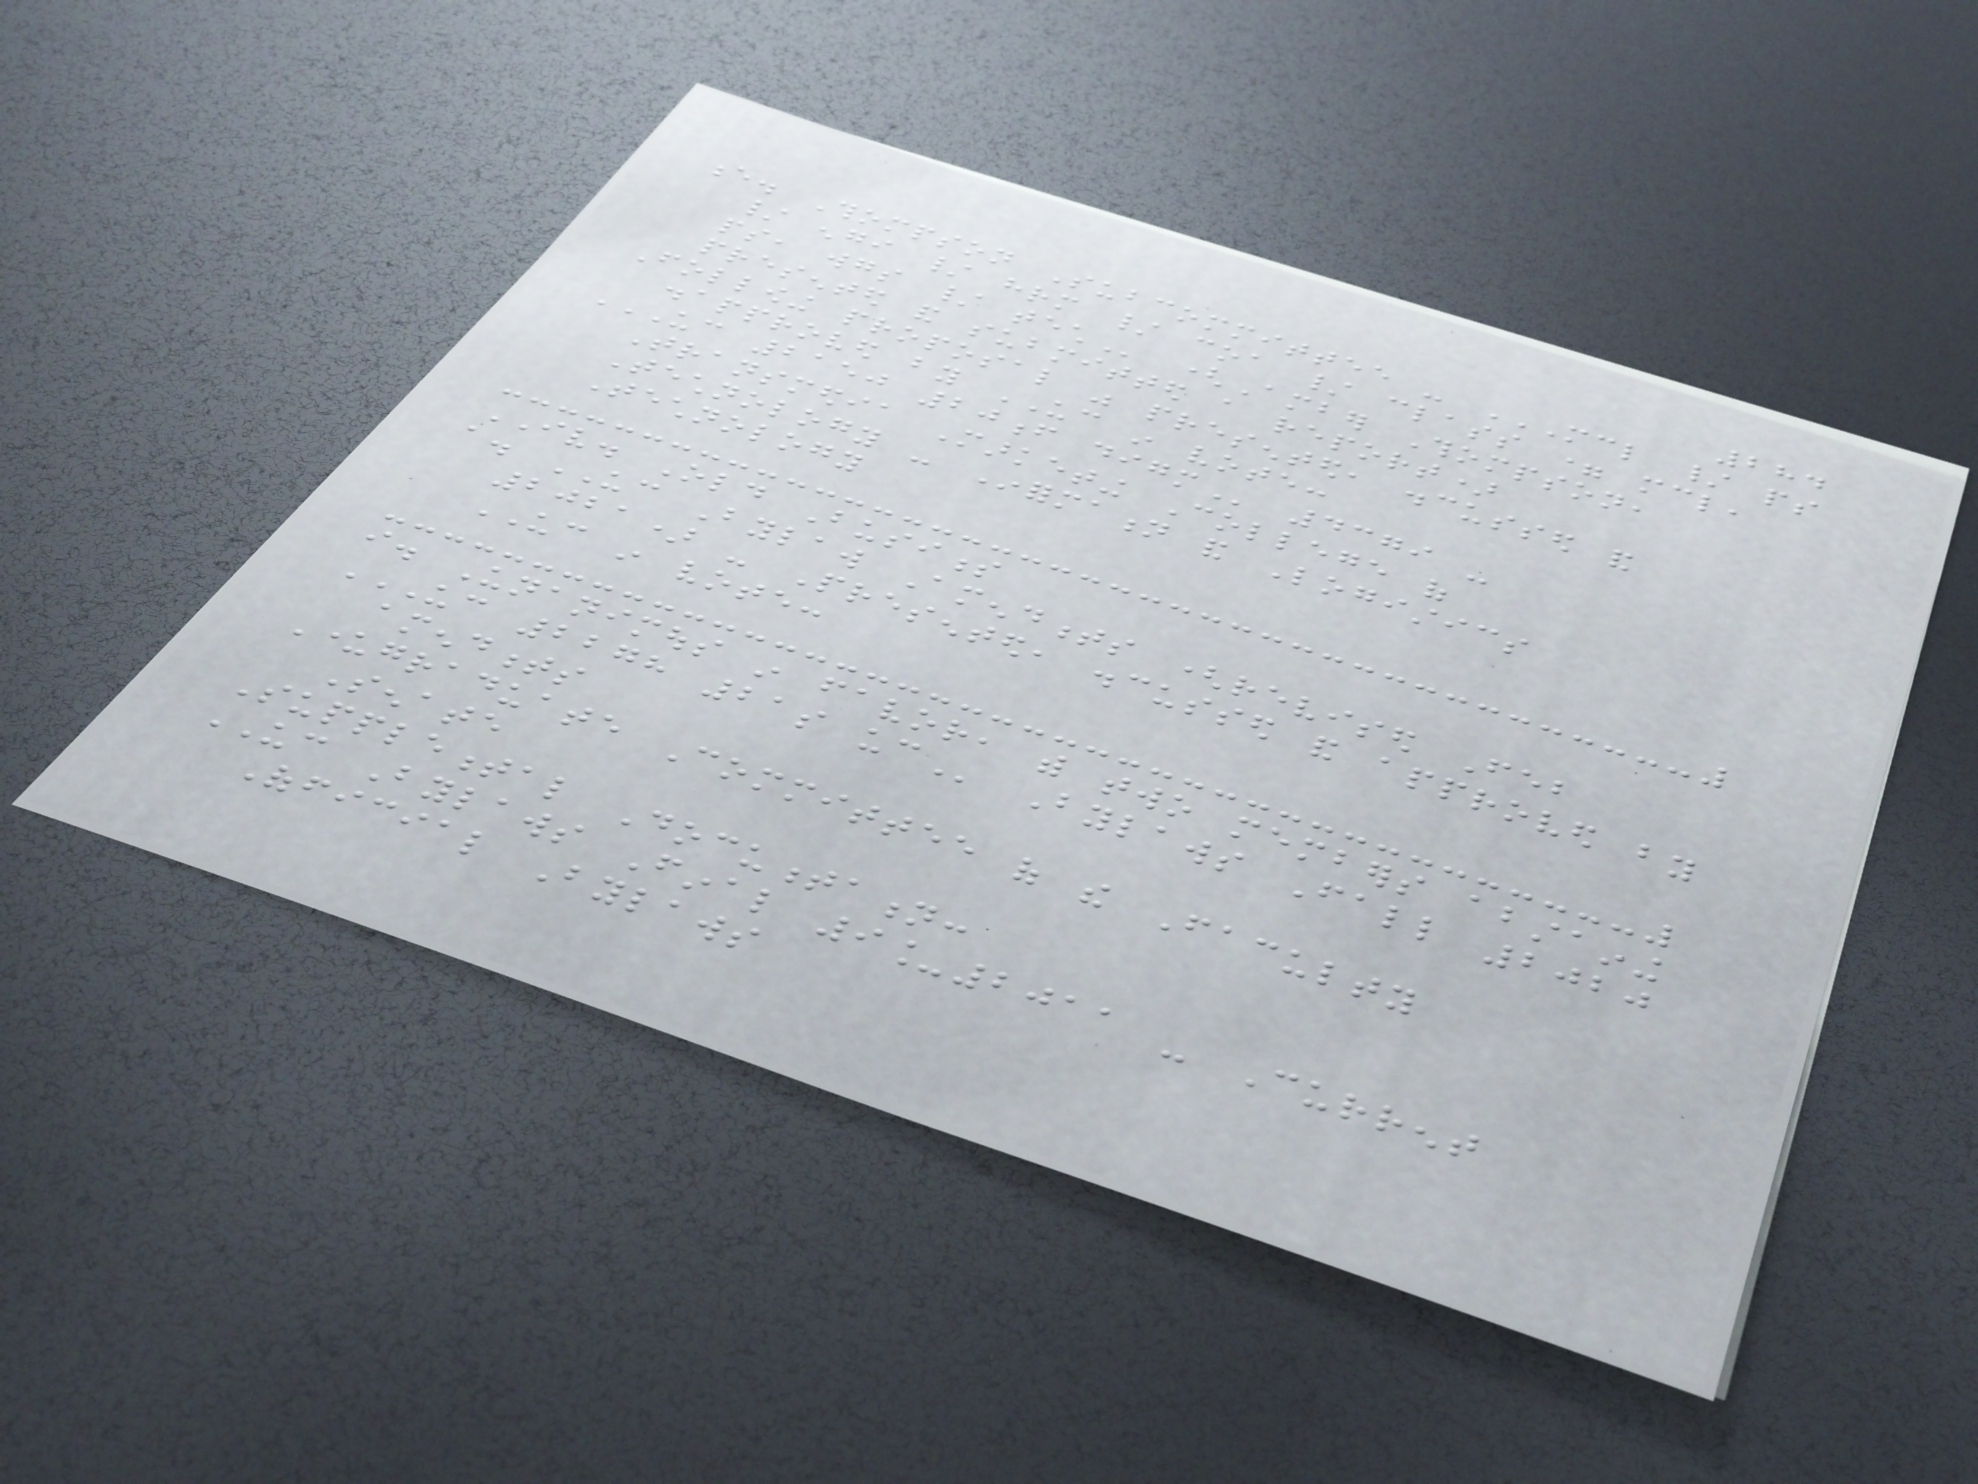284
e. Thompson Subcommittee - MCL / PS
/ ENGI / HRM / COA / CLASS = MCL,
PS, WGS / TECH (Amber Thompson,
presented and submitted a report)
Following proposal was presented, discussed and
disapproved by UC in vote:
UC 2150 20F DIGM 4379 -
Transmedia Marketing College of
Technology - Information and Logistics
Technology
IV. Old Business
a. UC Bylaw Amendments (revised Feb
2021) - Presented, discussed and approved by
UC in vote:
i. Unanimous in favor, with two members abstaining
UC 2278 21S UC Bylaws Fall 2020
amendments
Undergraduate Committee of the Faculty
Senate
Supplemental Documentation:
UC Bylaws Final 9_2011 - Current
Official Bylaws
